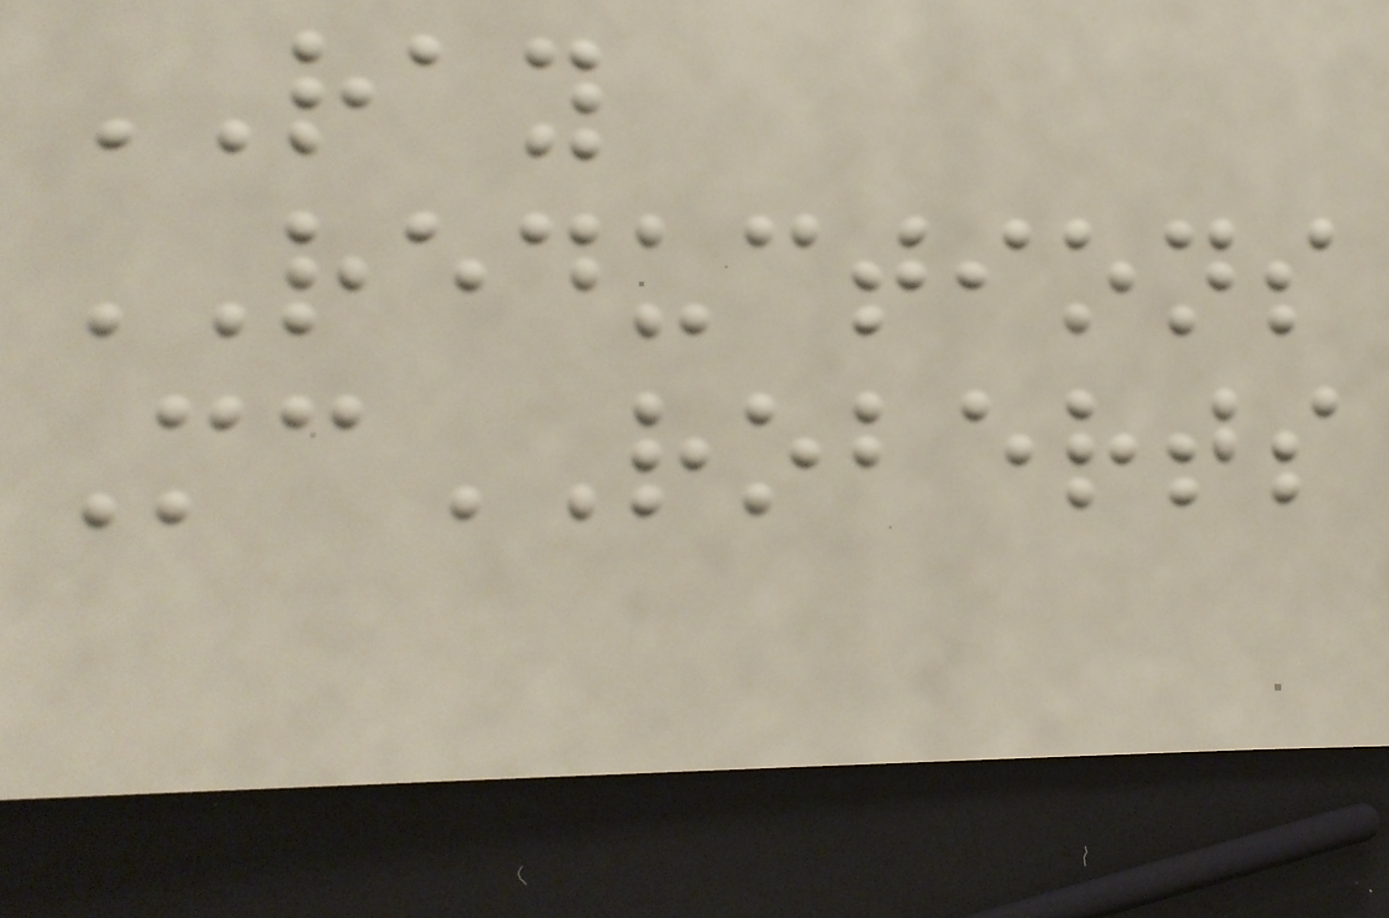RAY
REDUCTIONS
McROBERTS
